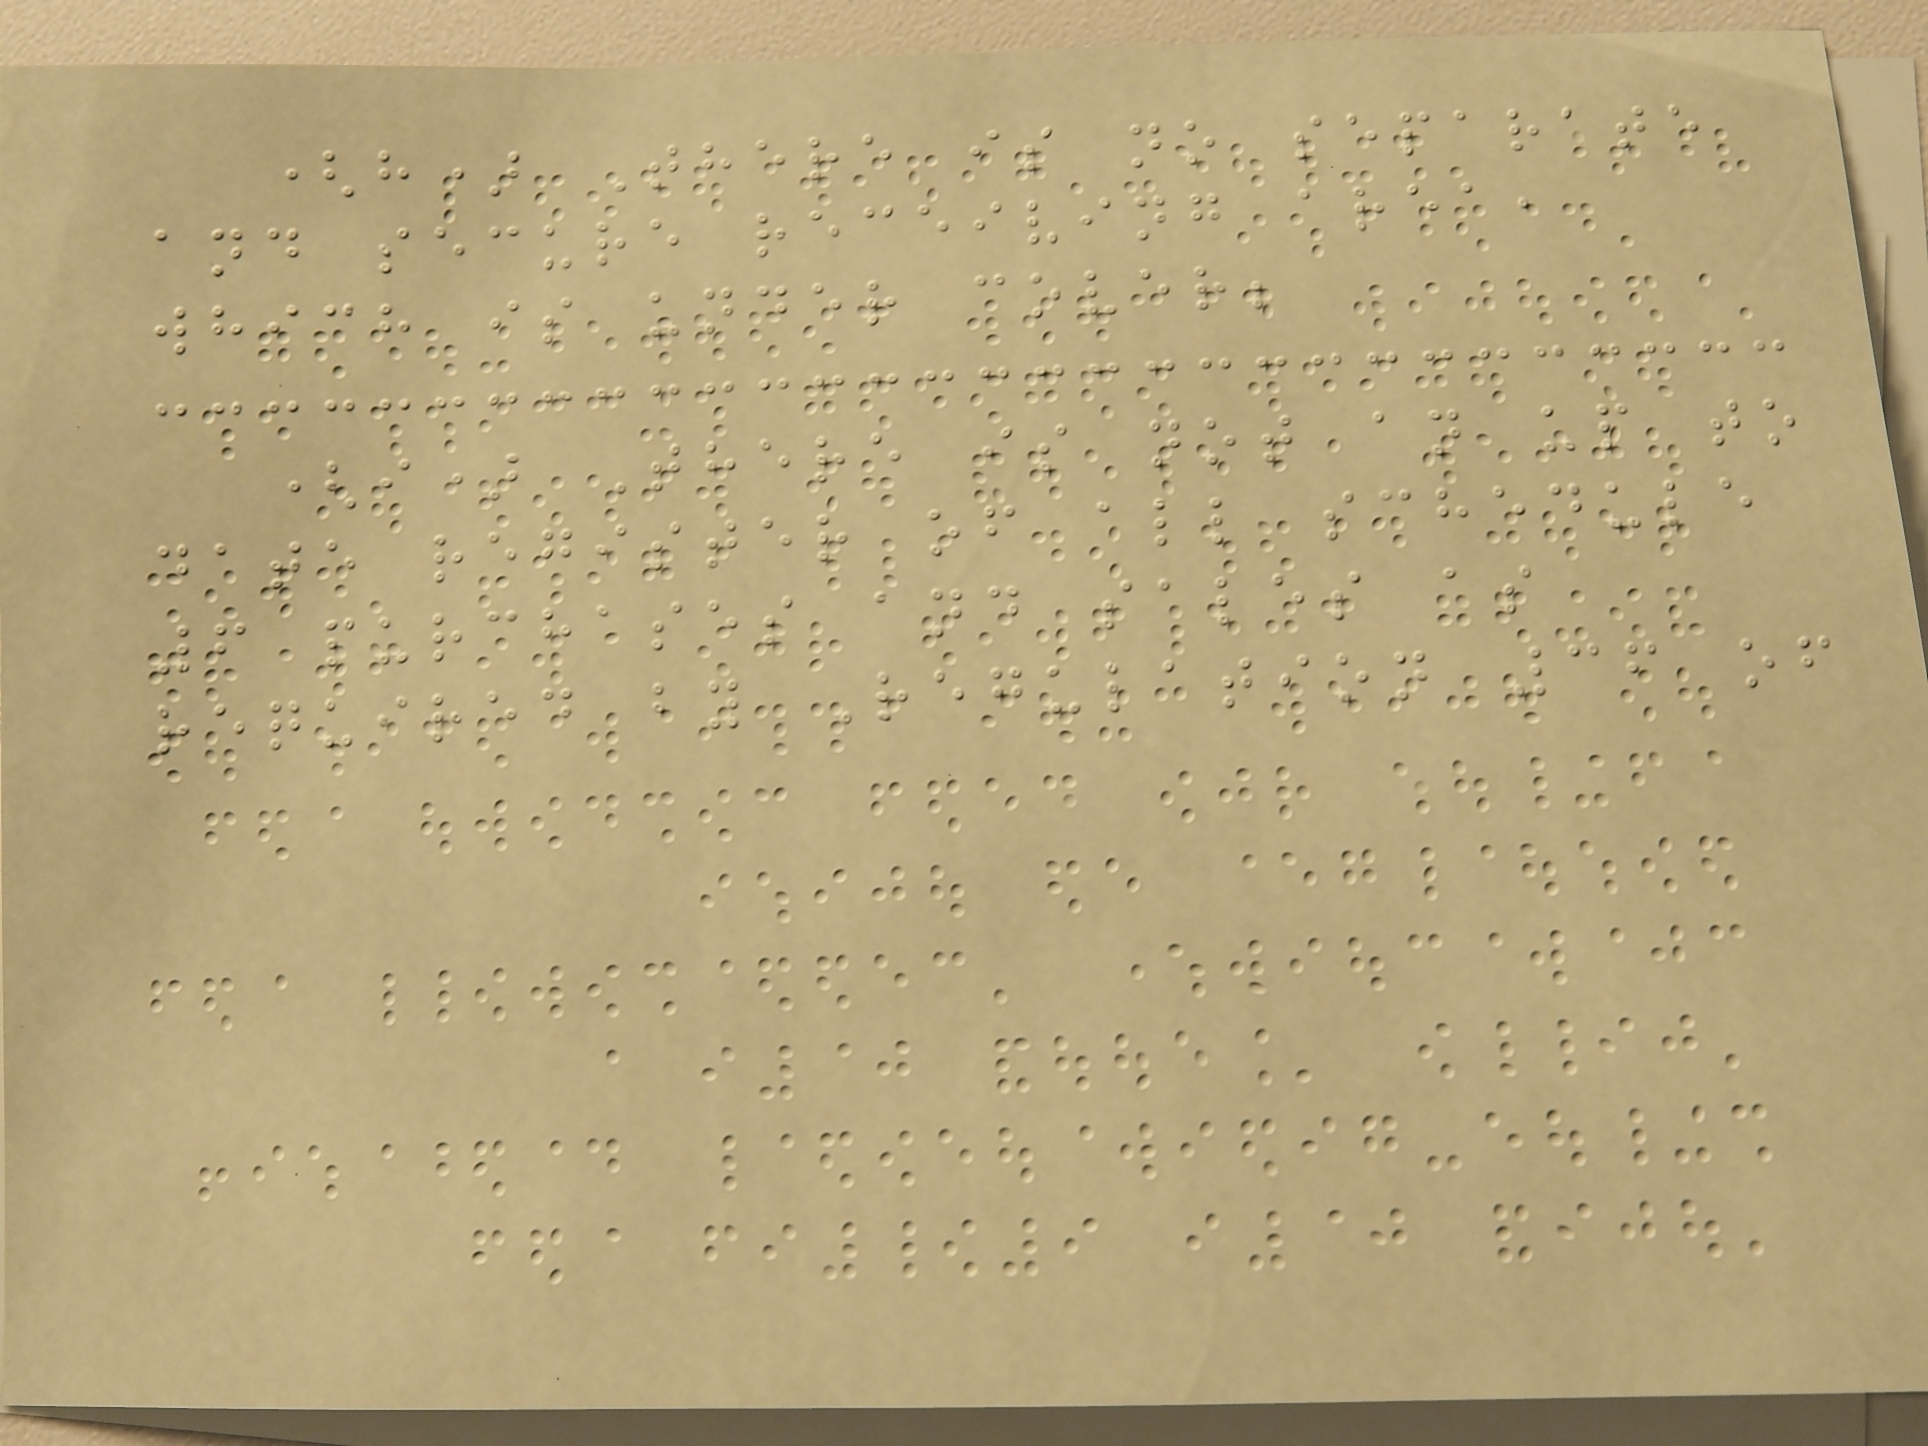(h) There is no separate
and secure receiving area,
which is under cover;
(i) There is not an up to
date register of all schedule
6 purchases and sales as
required by Regulation 36 of
